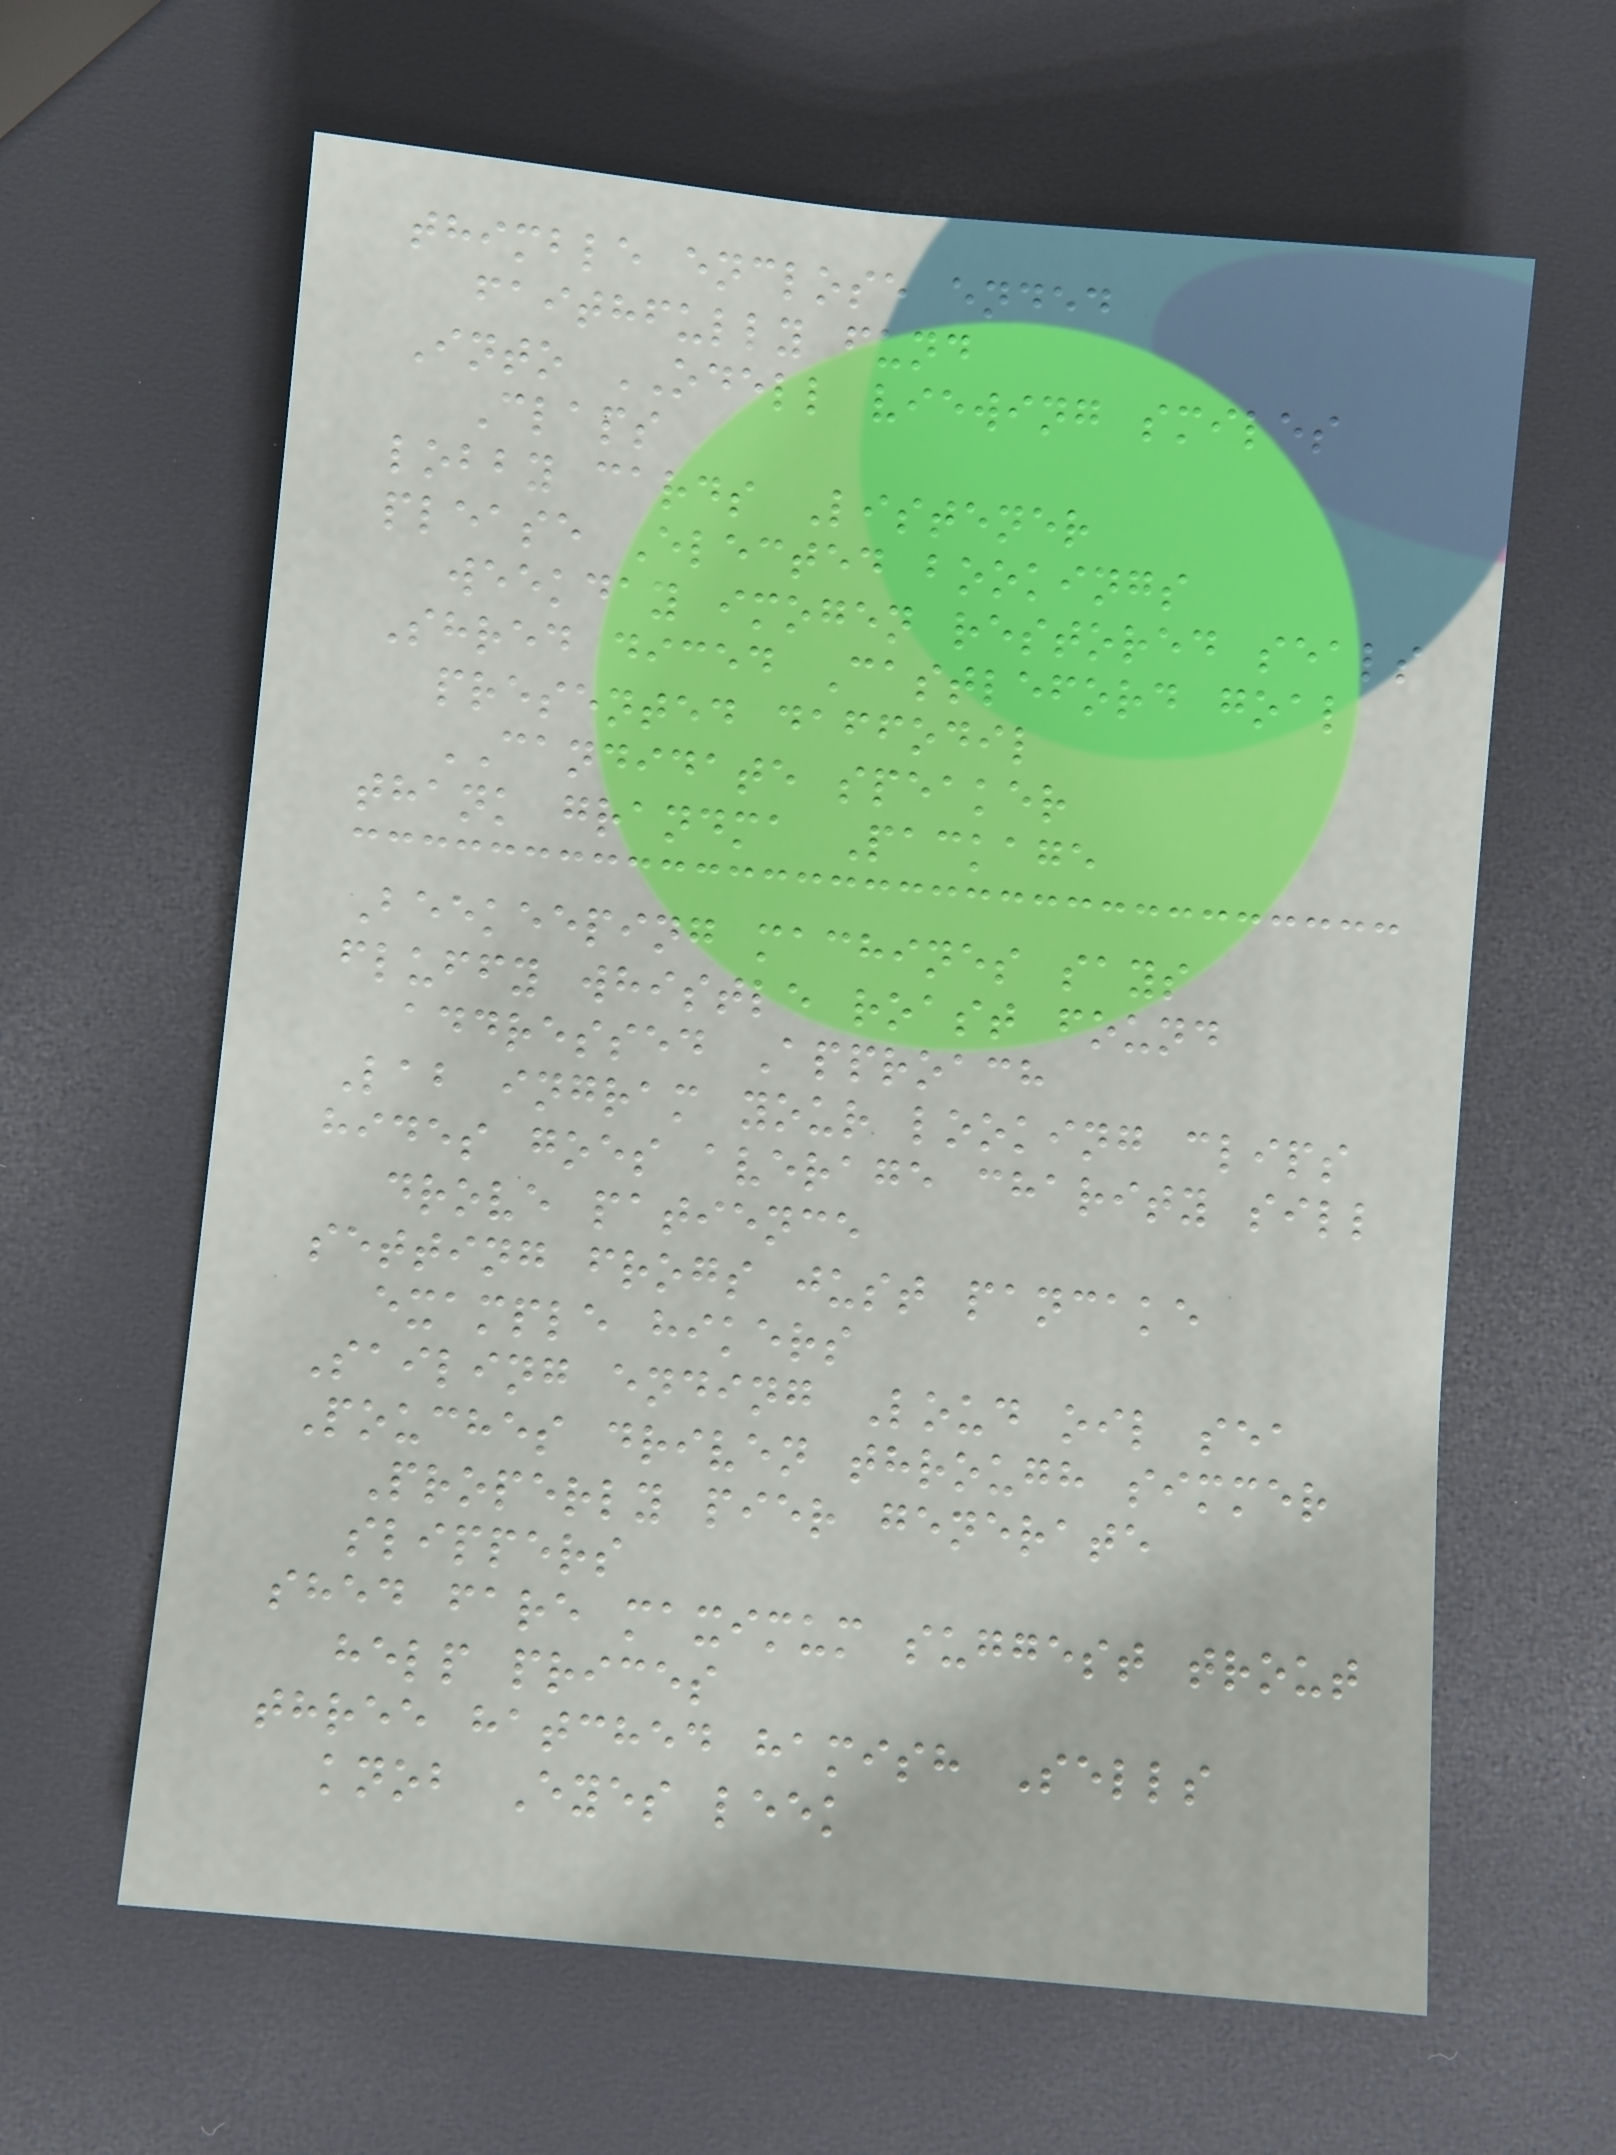thimble enclose ended
faithfully fund
Into ODELL viewing smiles
Claps
lobby cards Listener
please Elected bookings
weekday imogen restored seals
Shred diced Castleford goal
presented daffodil
CANDIDATE speaker
thank grandma Package
Beekeeping machines says
fluffy whistle roast found
addressed Approach
Lab ingram your looking clips
hides goes average charity sill
drove patience
setting frogs just pancake
example hikers
Sailing ending Loud oil sea
Pouches driven through simmer
Properly pier generate
slippers
shed fare maximum suggest trout
help prices
three hatched hamish Sells
knob Eyes leek
